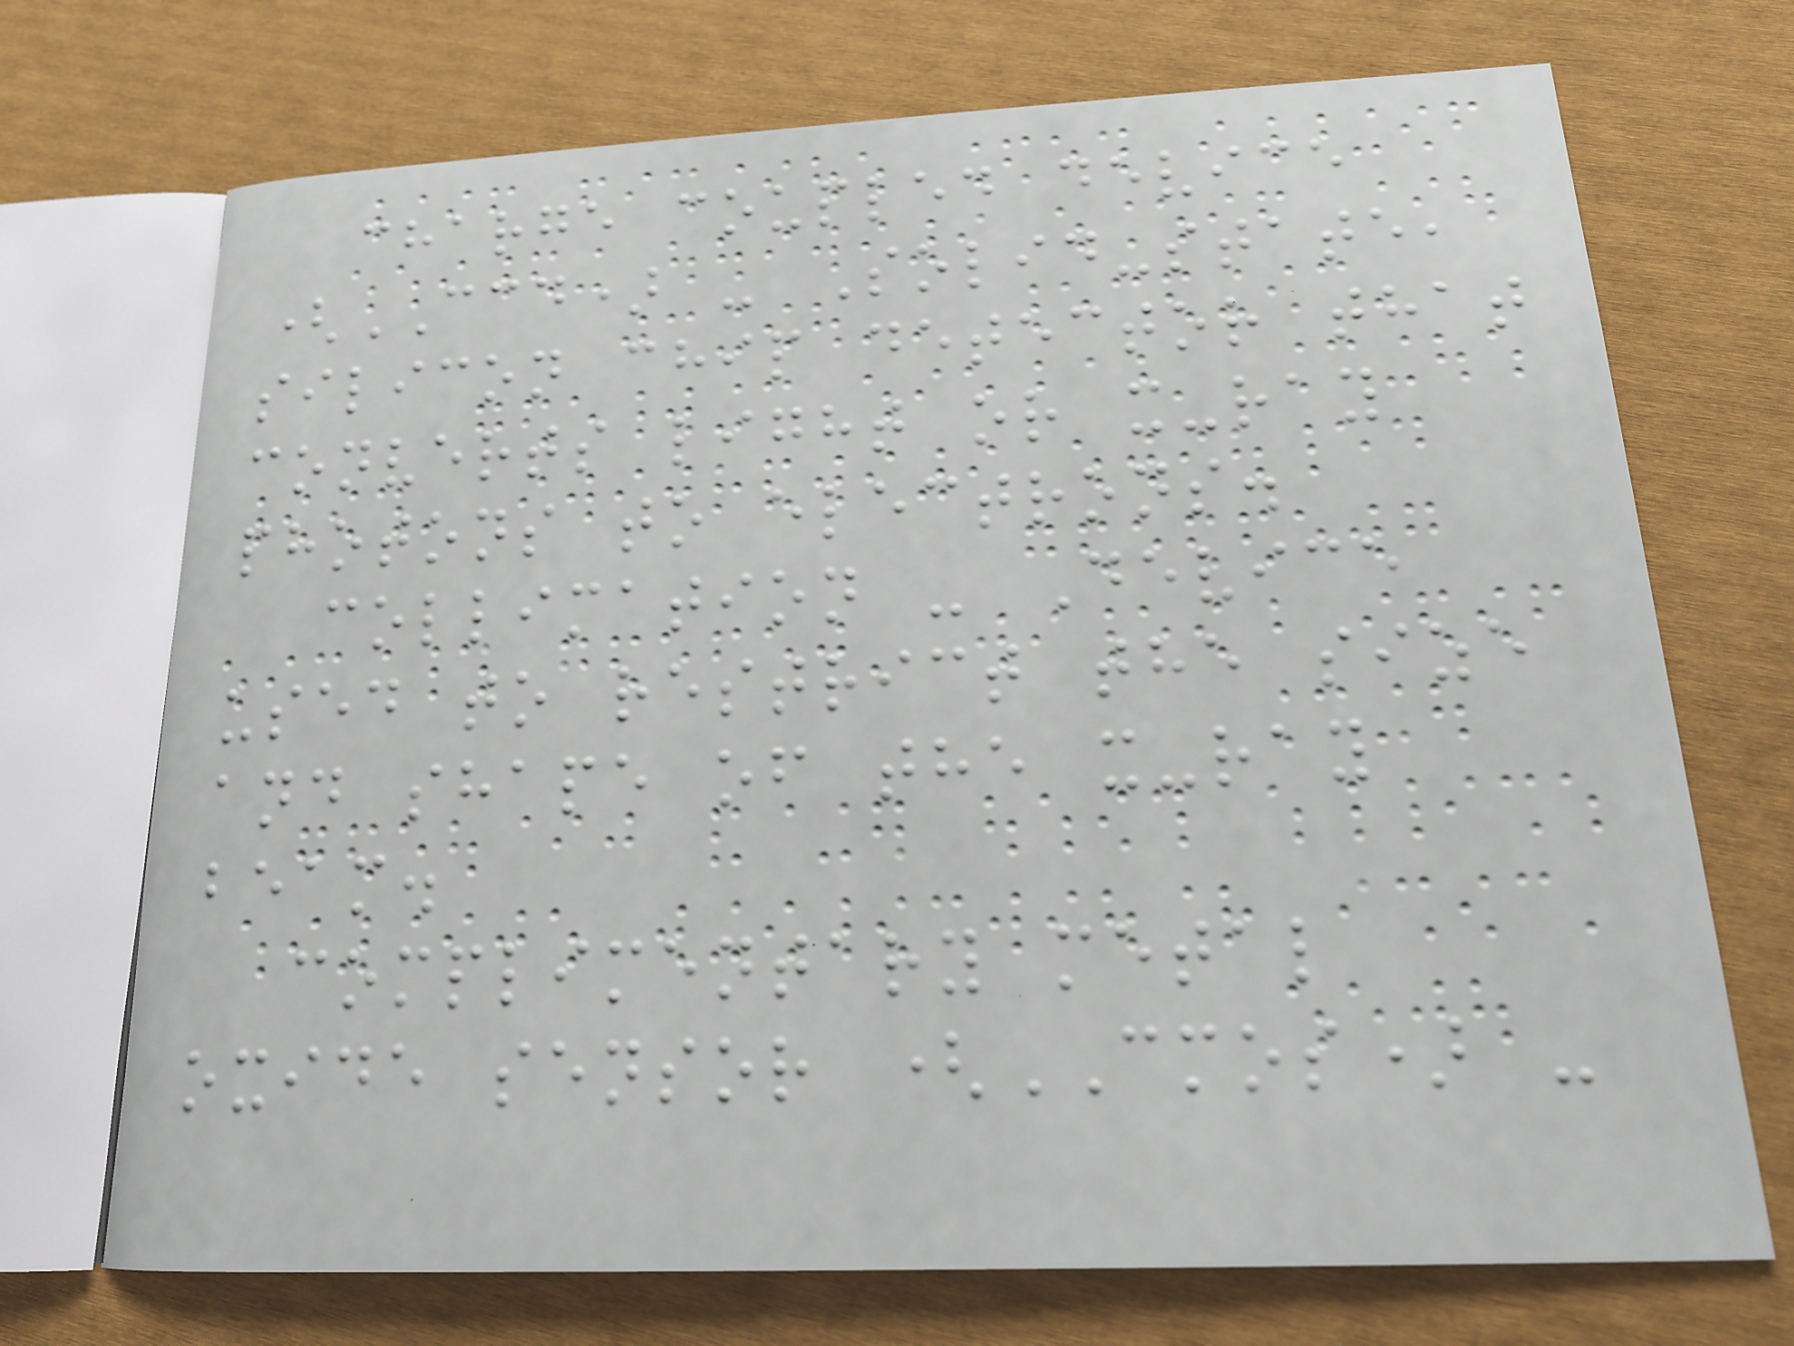charge coupled device
(CCD) - Solid-state,
silicon chip detector that
converts light or x-ray
photons to electrons.
collimation - Device
used to restrict the size
and shape of the x-ray
beam.
complimentary metal
oxide sensor (CMOS) -
